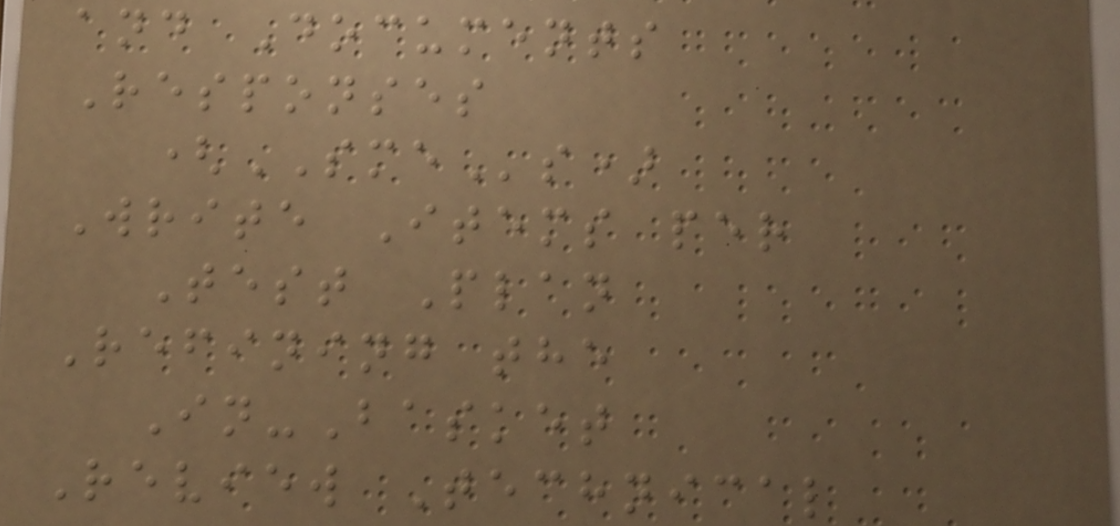and Documents
Responses
(SMEs)
Write Items per
Test Plan
Refining the
In-Basket
Review Technical
